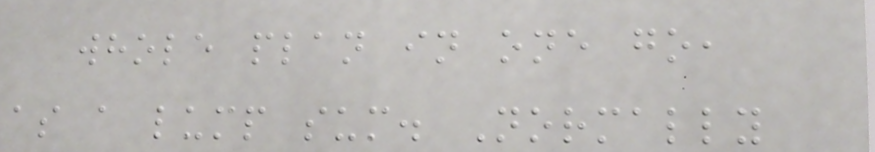whole plan in one go,
as a lump sum. Normally
